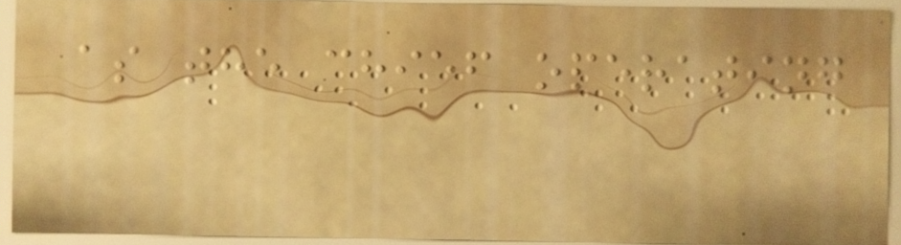as the chief operating
